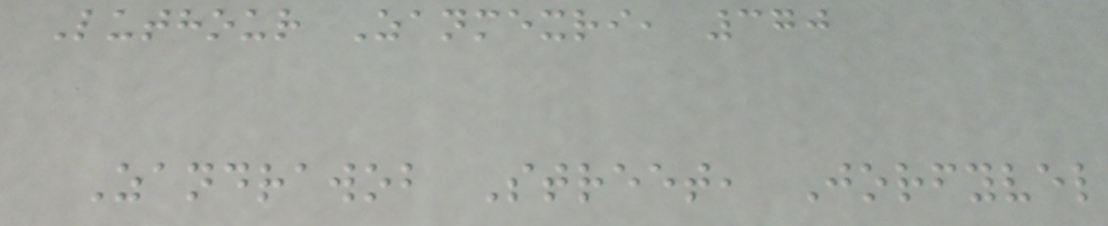Luthour Zanmexri, 370
Zandrawob Street, Jorfyvel
